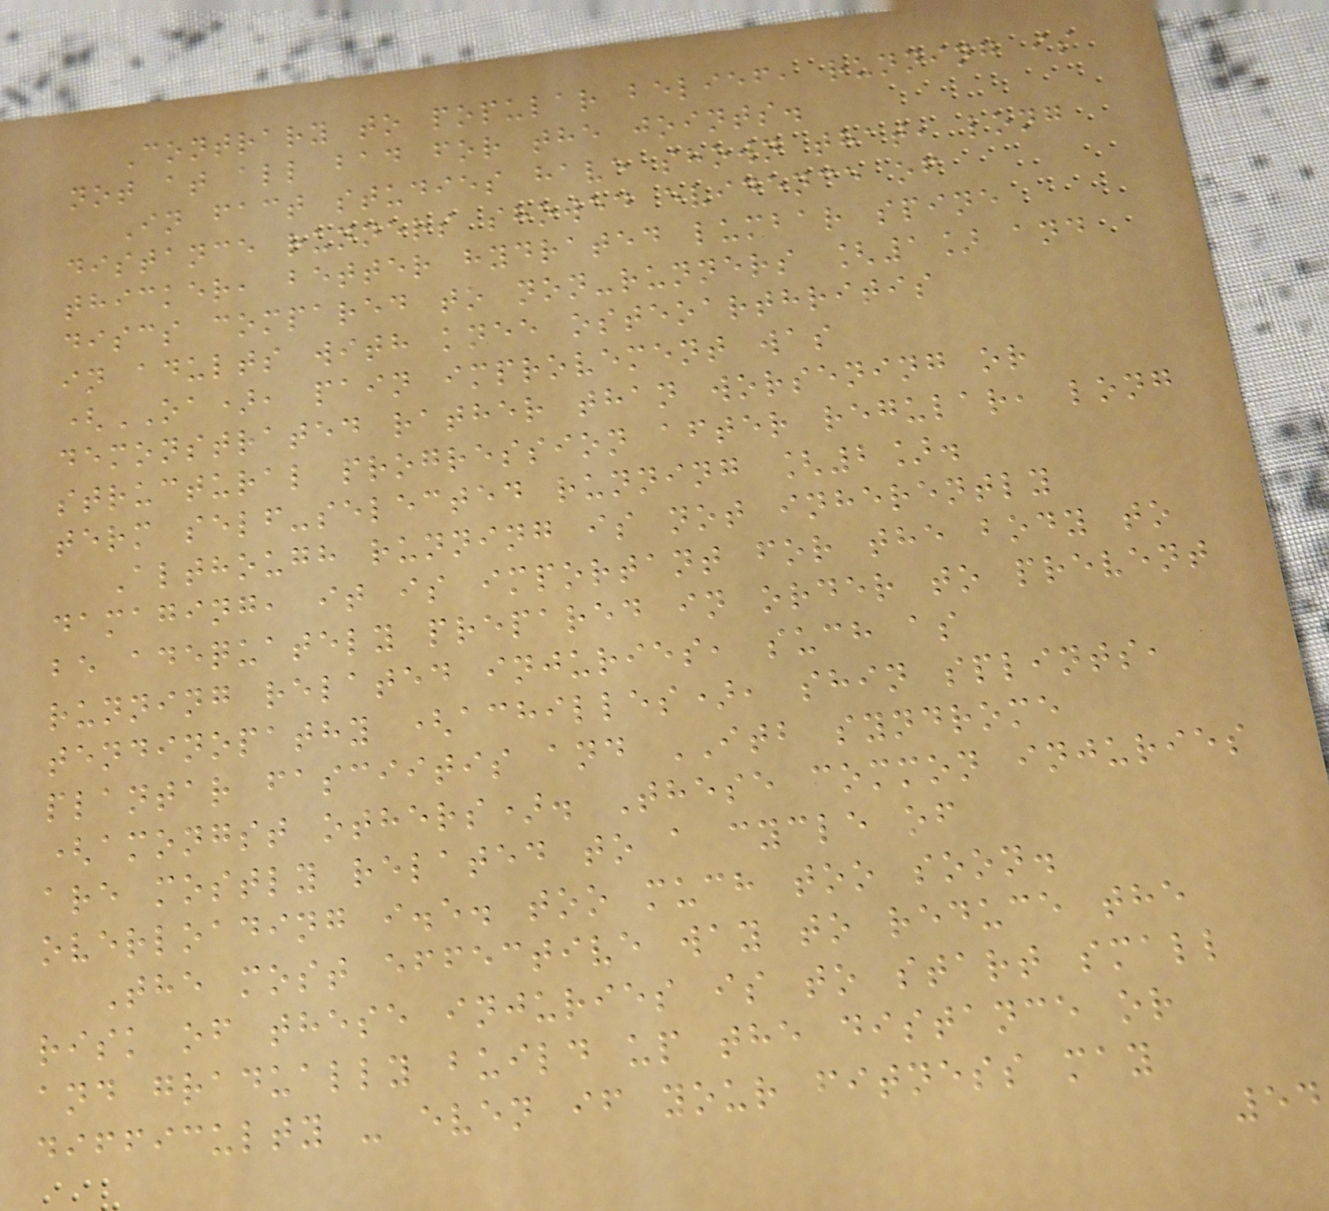Contrary to popular belief, running is
not at all bad for the joints.
In fact studies have shown that, long
distance runners showed evidence of
thicker, better hydrated lumbar spine
discs compared to non-runners [1] and
in adults with knee osteoarthritis
(OA), pain improvement was
demonstrated rather than worsening or
structural progression after regular, long
term self-selected running [2].
Although running is not inherently
damaging, it is important for the body to
be adequately prepared in order to prevent
running related injuries, such as
tendinopathy (achilles), shin splints,
plantar fasciitis and ITB syndrome
(amongst others). These common injuries
are mostly related to a cycle of
overloading i.e. too much too soon.
The most effective way to reduce the
risk of these injuries is to start small
and gradually build up the distance or
difficulty - even if your fitness may
54
